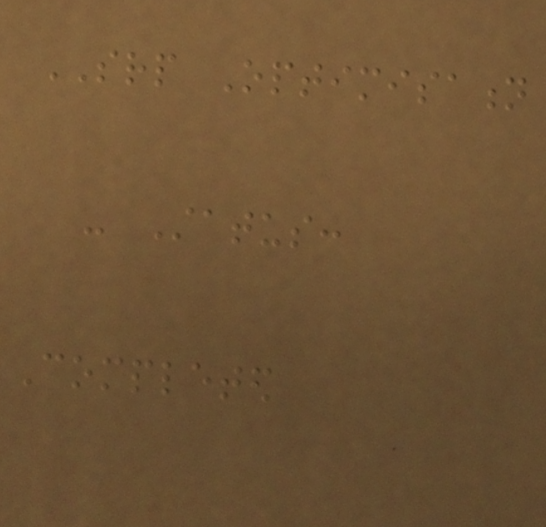SRP Optimisation
- Status:
Completed
